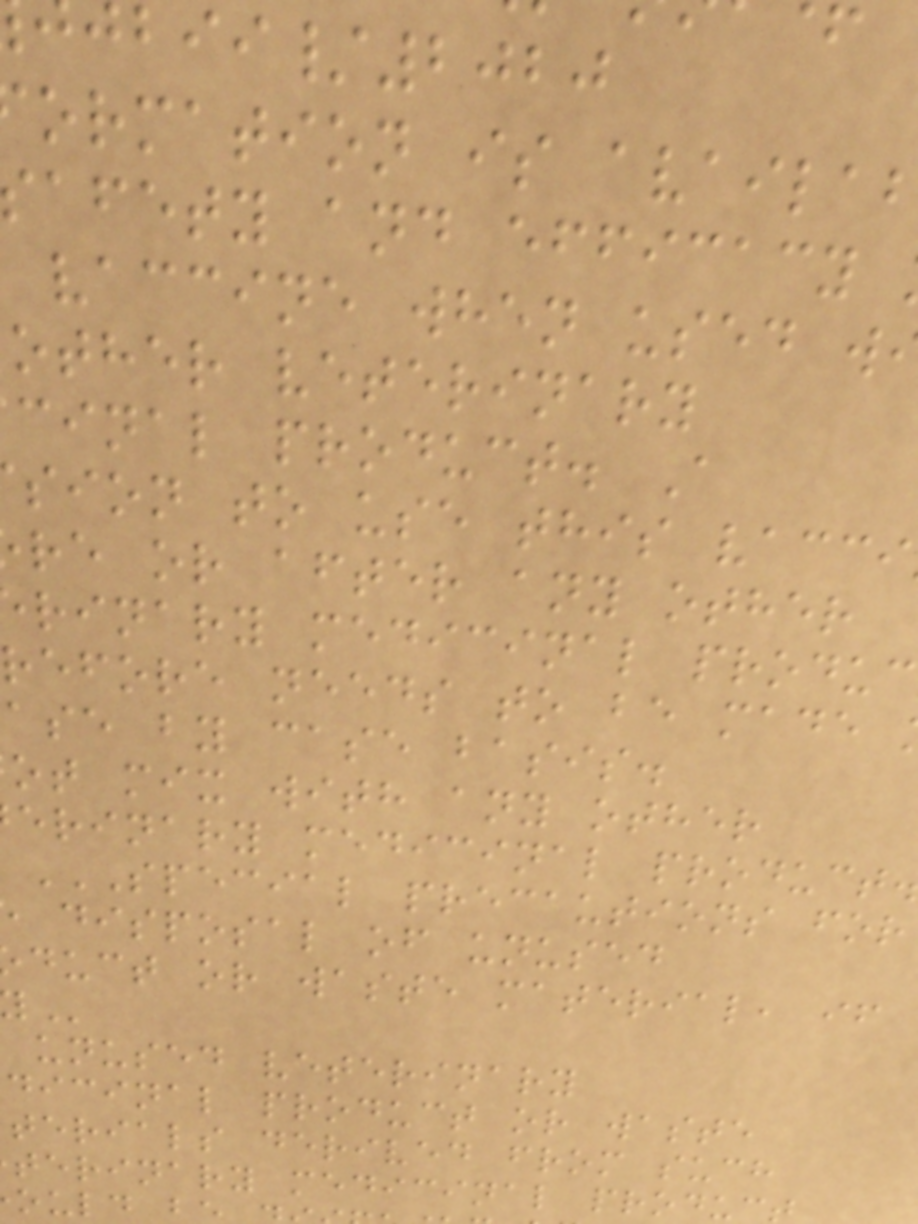/2020
ormation is availa
afety and efficacy
vaccine when used w
other veterinary
cinal product. A
sion to use this vacci
re or after any other
rinary medicinal produc
refore needs to be made
ase by case basis.
ot mix with any other
erinary medicinal product
disposal of unused
duct or waste material, if
unused veterinary
dicinal product or waste
terials derived from such
terinary medicinal produ
